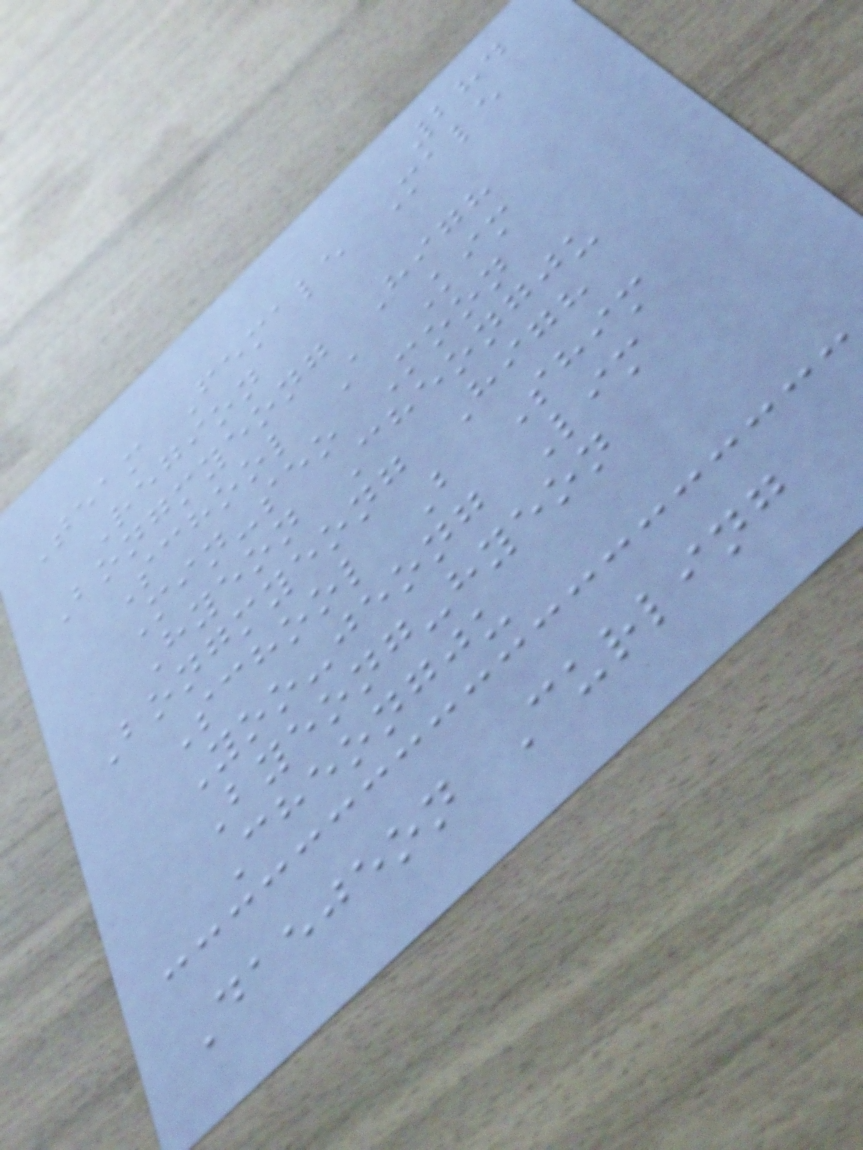284
Team Female Male
Region
Bongmyeong High
School A Kim
Min-seo Moon
Hyeon Cheongju
Bongmyeong High
School B Shim
Yoo-jeong Lim
Byeong-hyeon
Cheongju
Daejeon Curling
